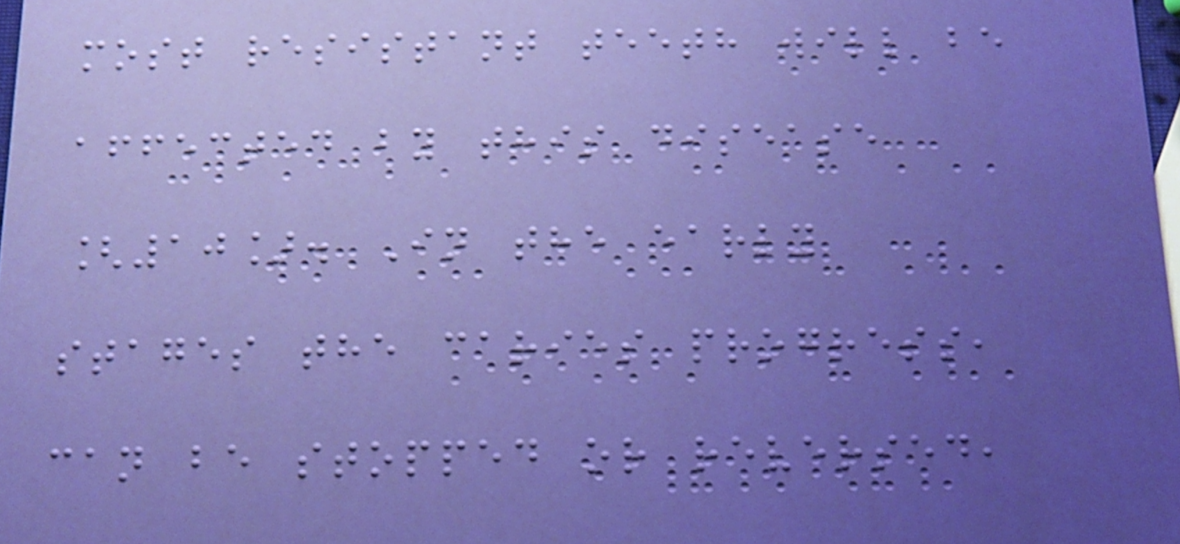most resistant teeth will be
affected by this disease
[10]. In the early
stages the caries progress,
can be stopped or reversed,
